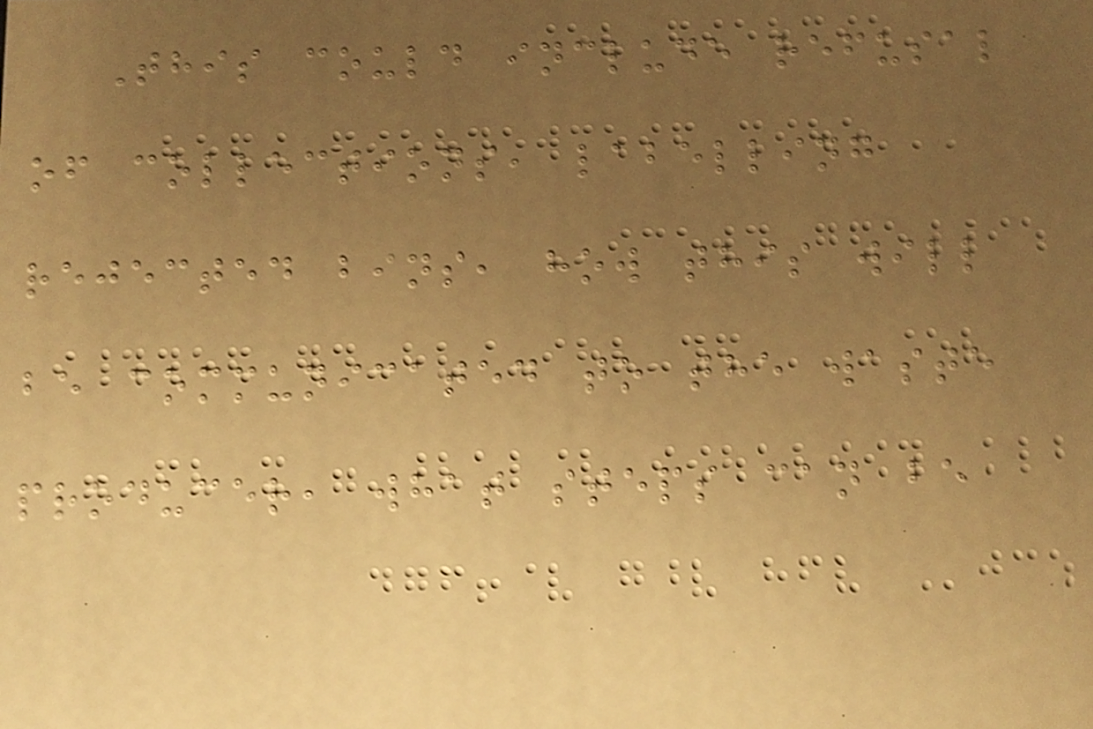This could include refusal
of collections, labelling
rejected bins, how this will
be communicated to the waste
producer, what steps can be
